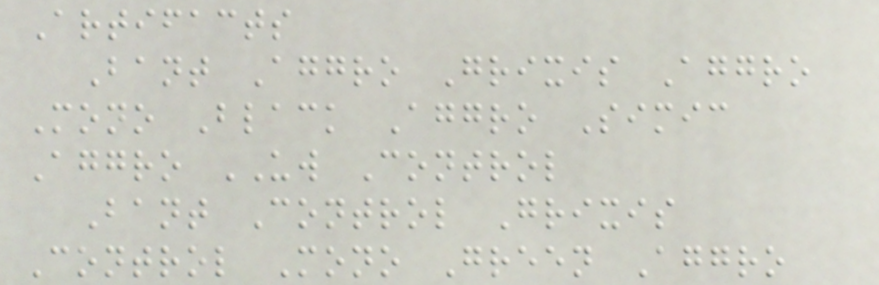Artifacts
Bant Aggro Grixis Aggro
Mono Black Aggro Simic
Aggro UW Control
Bant Control Grixis
Control Mono Green Aggro
